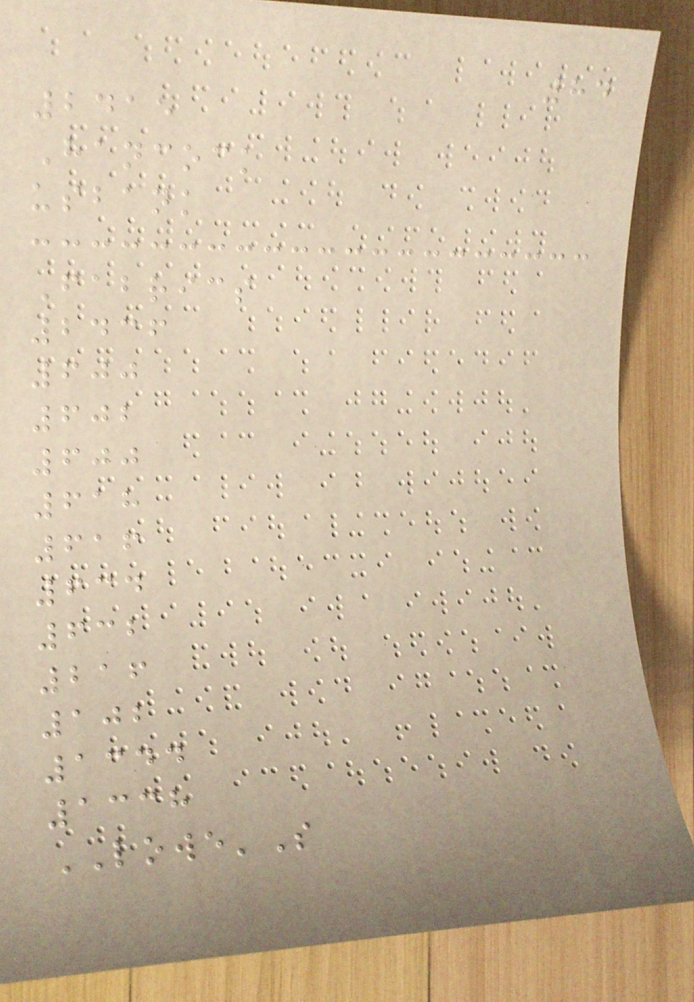84
2415
Hancock
usbank
Fabrics
2436
600
602
600
618
616
634
632
216
102
1344
1338
LOWE'S
